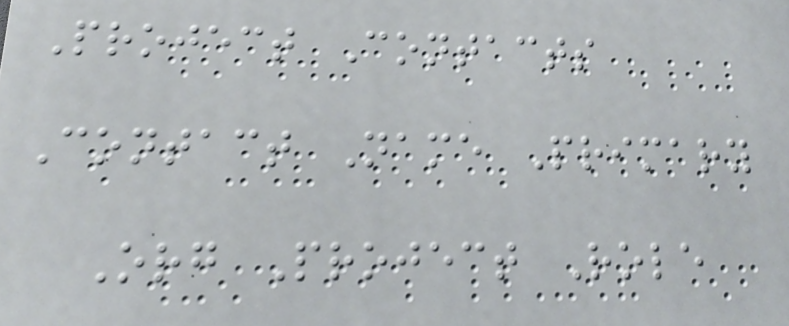Project Contacts
Contact Name Primary
Org Project Role
